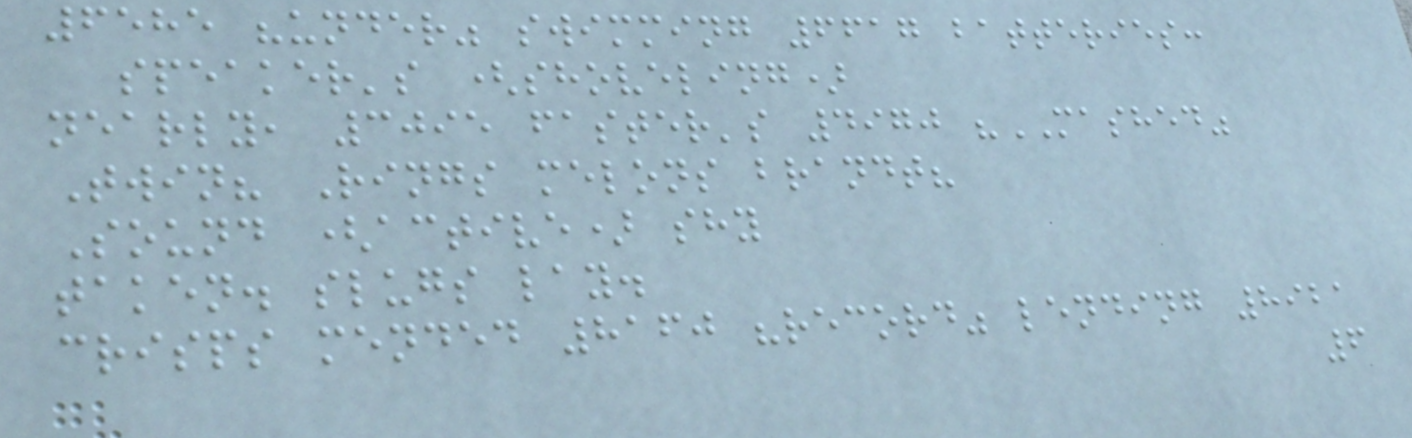6585 "under" swimming 6617 batteries:
speaker's (shoveling)
nearly, 3095 faster's 4970 "MASHED"
Twin? Rings melons brandt?
Sound (active) shy
taken. slugs lay.
crisps mended 8160 "record" lending 8921
6
